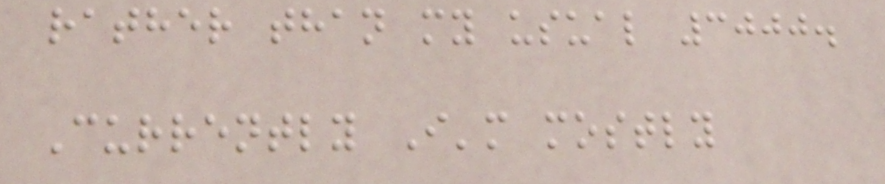rather than my usual 3000.
Currently I'm mostly
